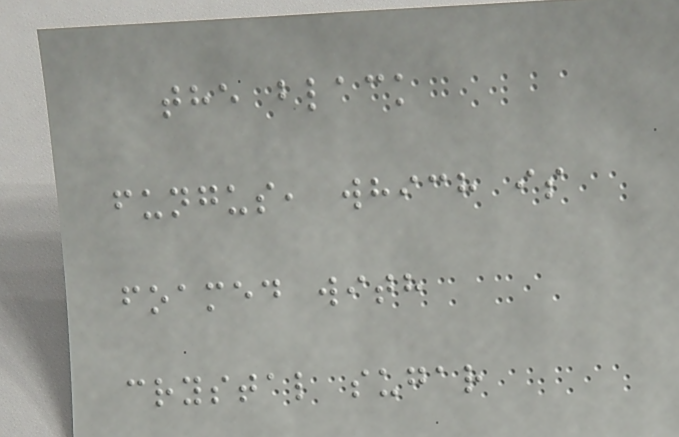the black
fungus, which is
foamed with
crystal sugar
